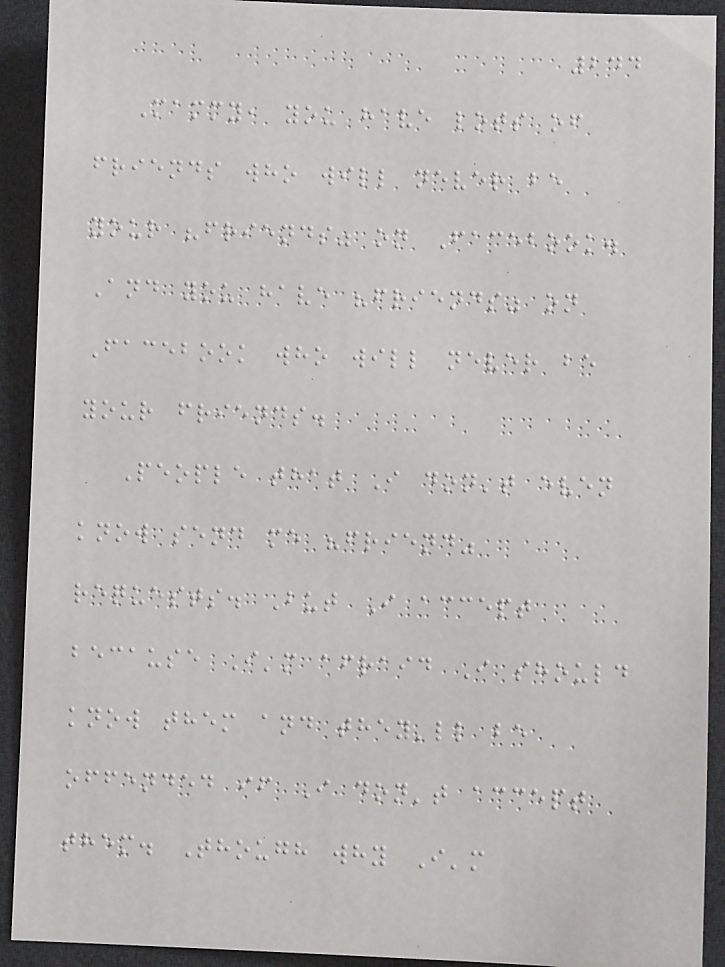244
Mammy, you have lots of
friends who will never be
your "friends" on Facebook.
And you have "friends" on
Facebook who will never be
your friends.
People that I don't even
know send me "friend"
requests. But I accept
because I'm afraid I should
know them and they'll be
offended if I don't accept
them. Though why I'm
